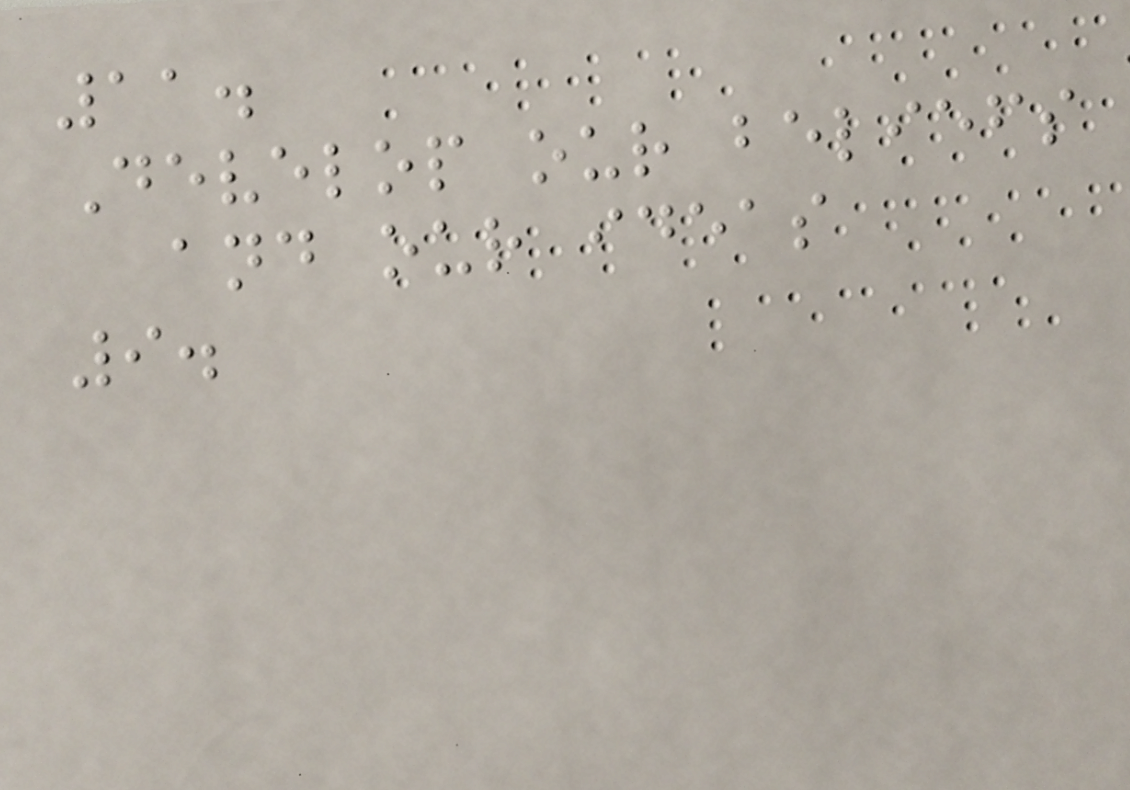11.
Develop our beliefs
and our ideas
9.
